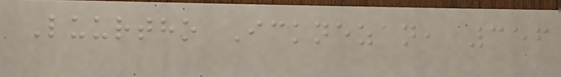Luurtho Icknezan, 356
